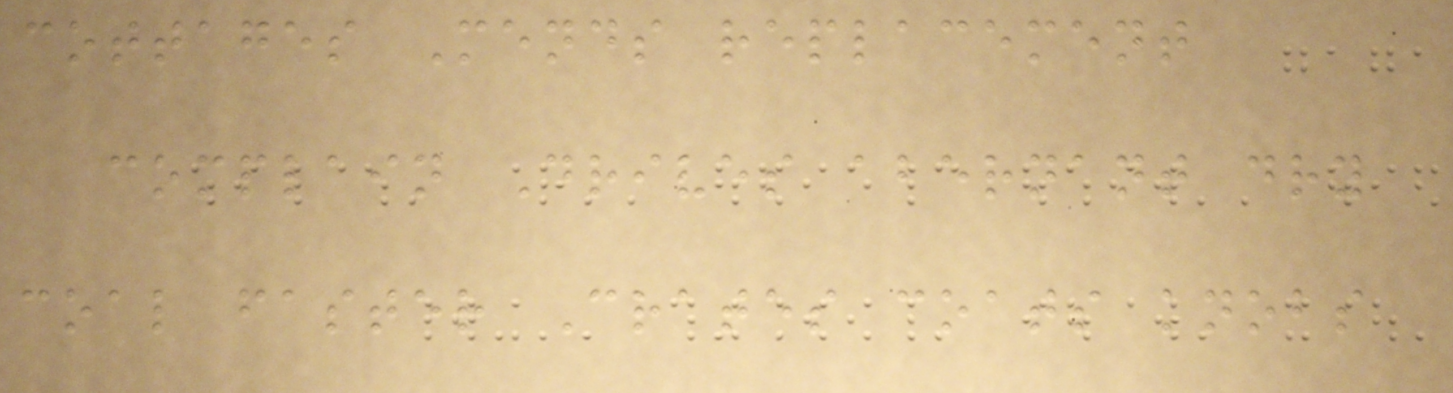cottages Mends replacement
complain Drives abernant dry
coal faster Crates coats knobs
